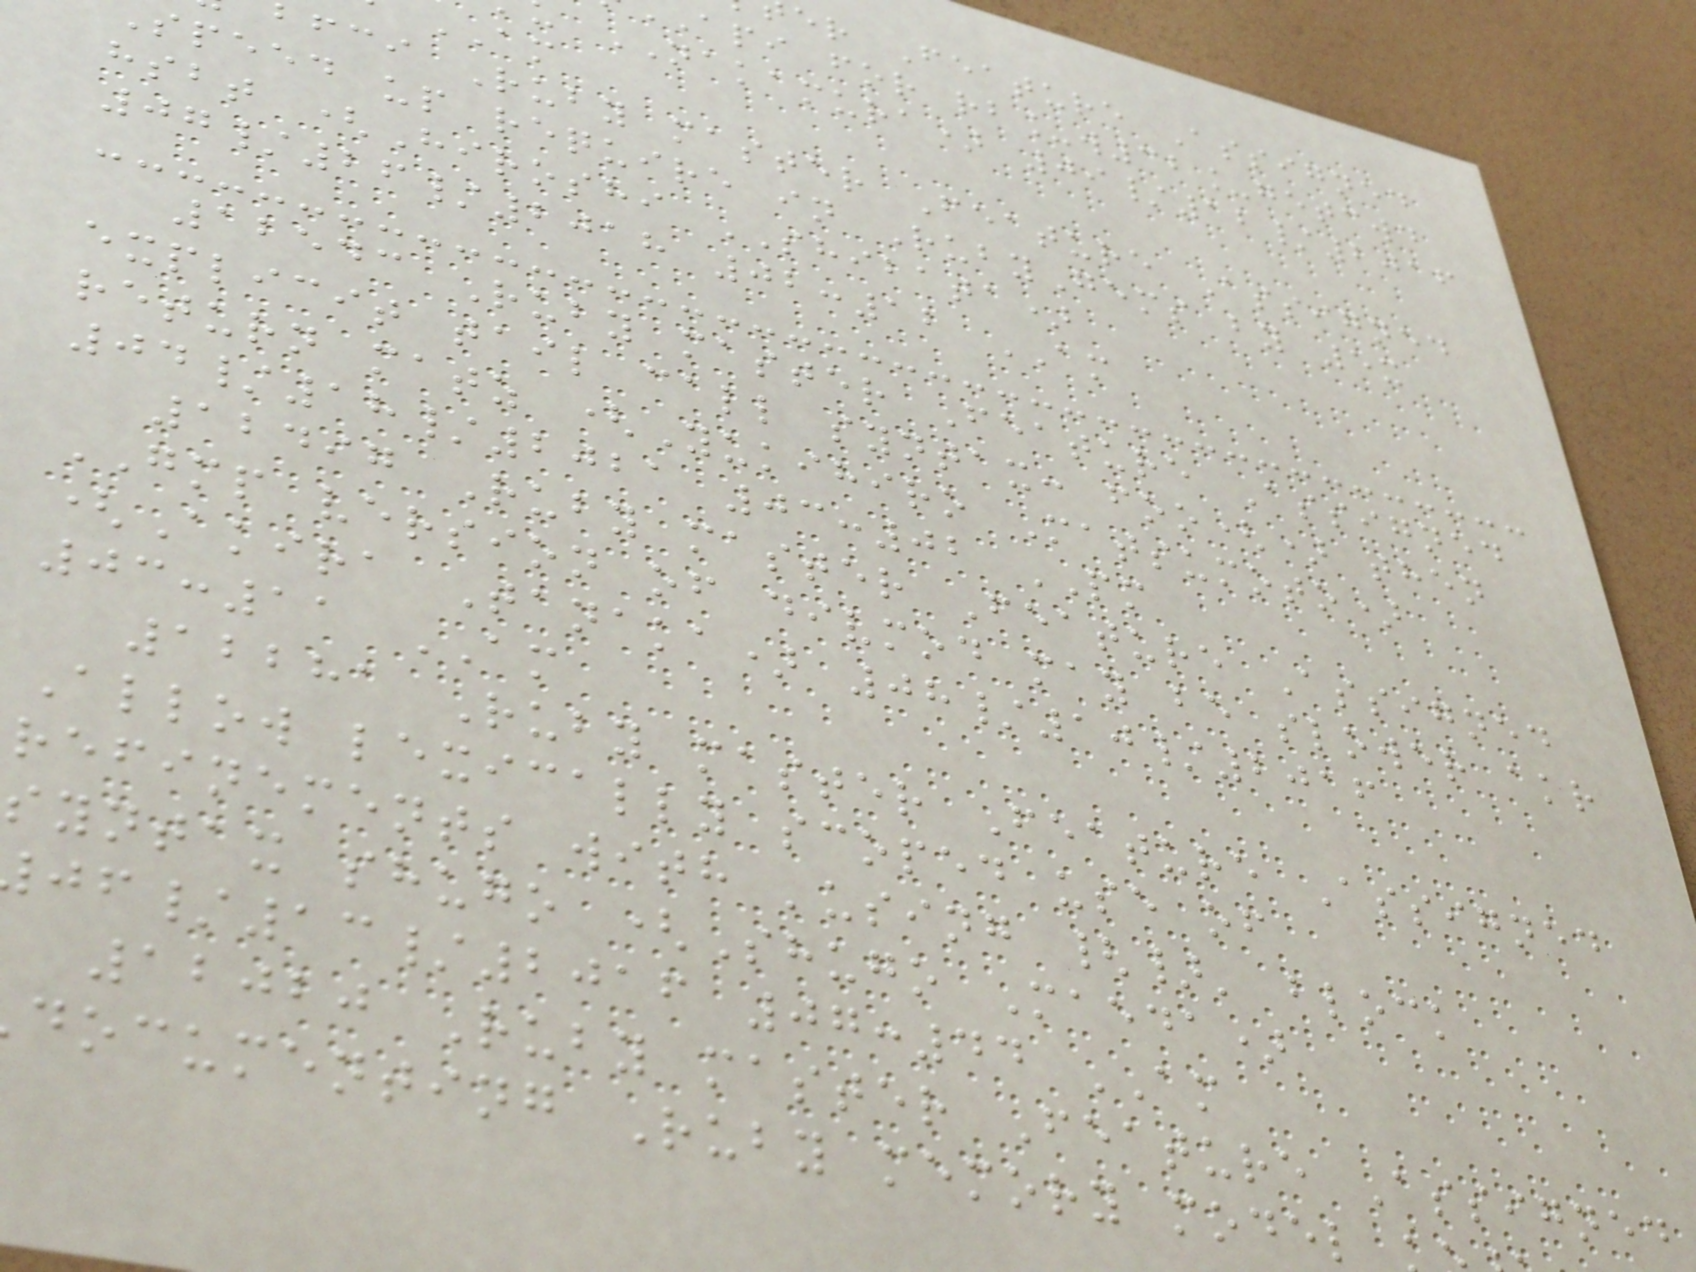er Feature Assigned
api for rb_w32_getcwd
NAKAMURA) 09/12/2016
AM
fci Ruby master Feature Assigned
speed up require in RubyGems by 5x
hsbt (Hiroshi SHIBATA)
07/26/2018 02:12 AM
12543 Ruby master Feature Assigned
explicit tail call syntax: foo() then
return matz (Yukihiro Matsumoto)
04/18/2021 03:02 PM
12497 Ruby master Feature Assigned
GMP version of divmod may be slower akr
(Akira Tanaka) 08/10/2016
03:11 AM
12281 Ruby master Feature Assigned
Allow lexically scoped use of
refinements with 'using {}' block
syntax shugo (Shugo Maeda)
/13/2016 07:44 AM
12020 Ruby master Feature Assigned
documenting Ruby memory model
